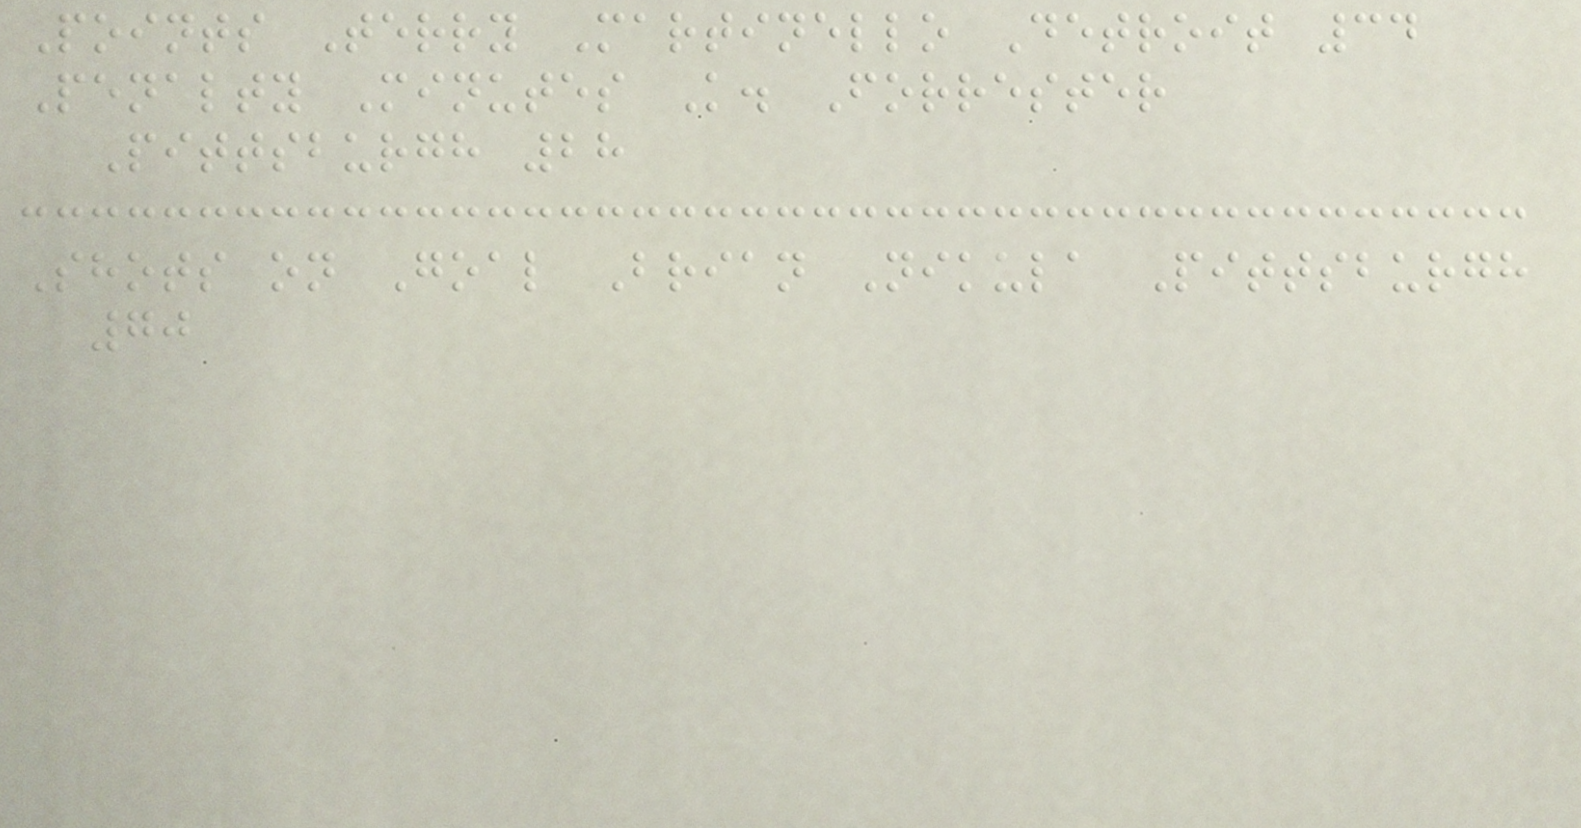Points Terry Martinello Detroit 34
Penalty Minutes K. Forrester
Pittsburgh 28
Shots on Goal Brian Nikula Pittsburgh
70
